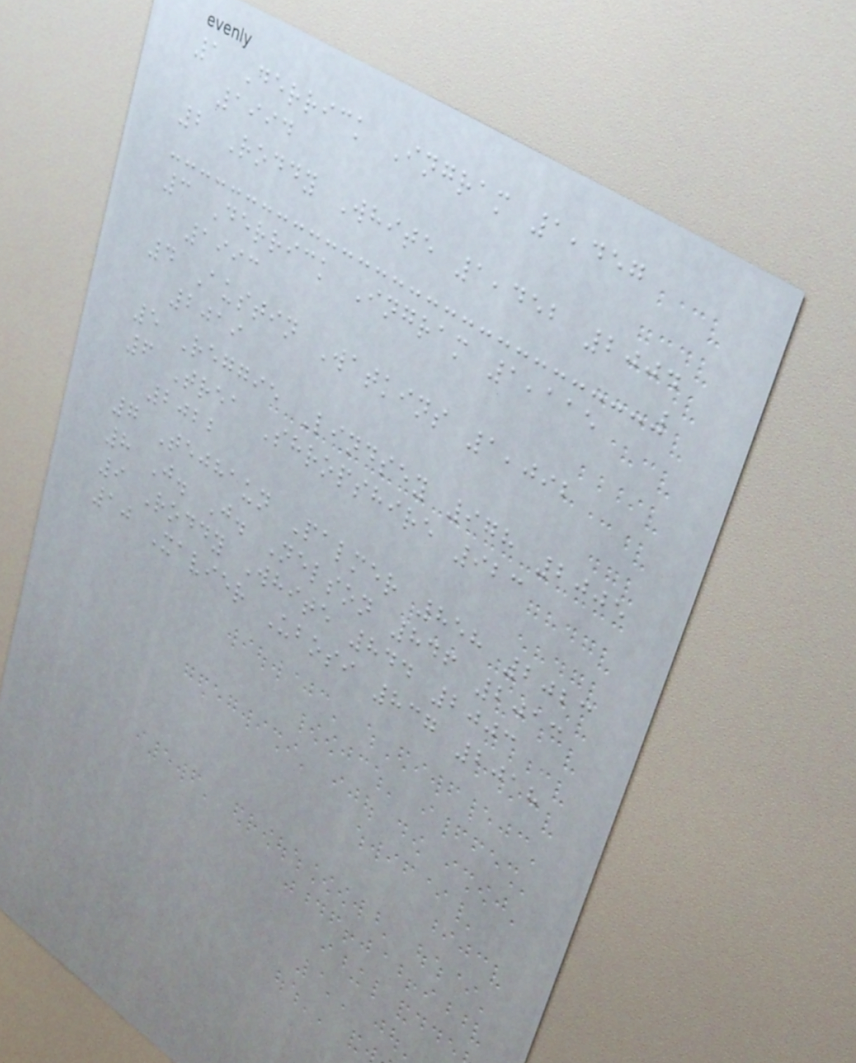1 Derrick Ingram 1,457
1994
2 Roddy White 1,452 2004
3 Derrick Ingram 1,115
1993
4 Austin Watkins 1,092
2019
5 Reggie Lindsey 978 2005
6 Trea Shropshire 923
2022
7 Tejhaun Palmer 858 2023
8 J. J. Nelson 846 2013
9 Roddy White 844 2003
10 Xavier Ubosi 837 2018
